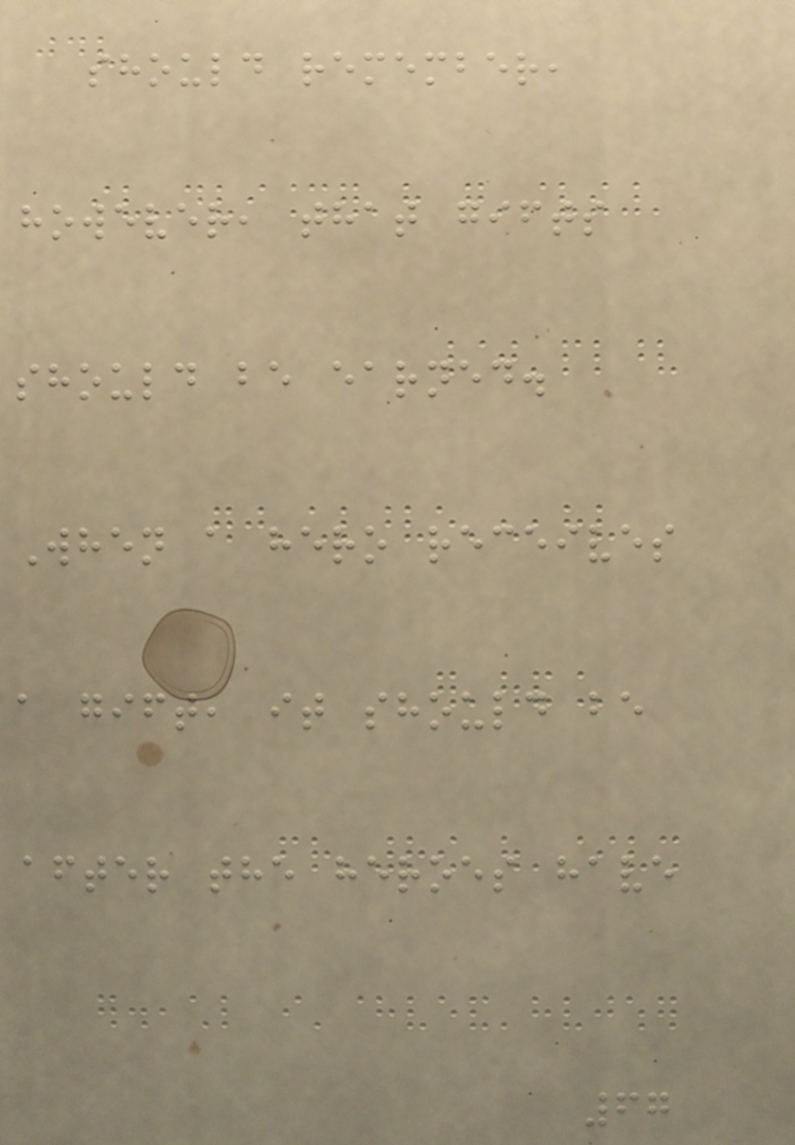should remember,
however, that gifts
should be earned.
When a hero receives
a gift, it should be
after the heroes have
67
